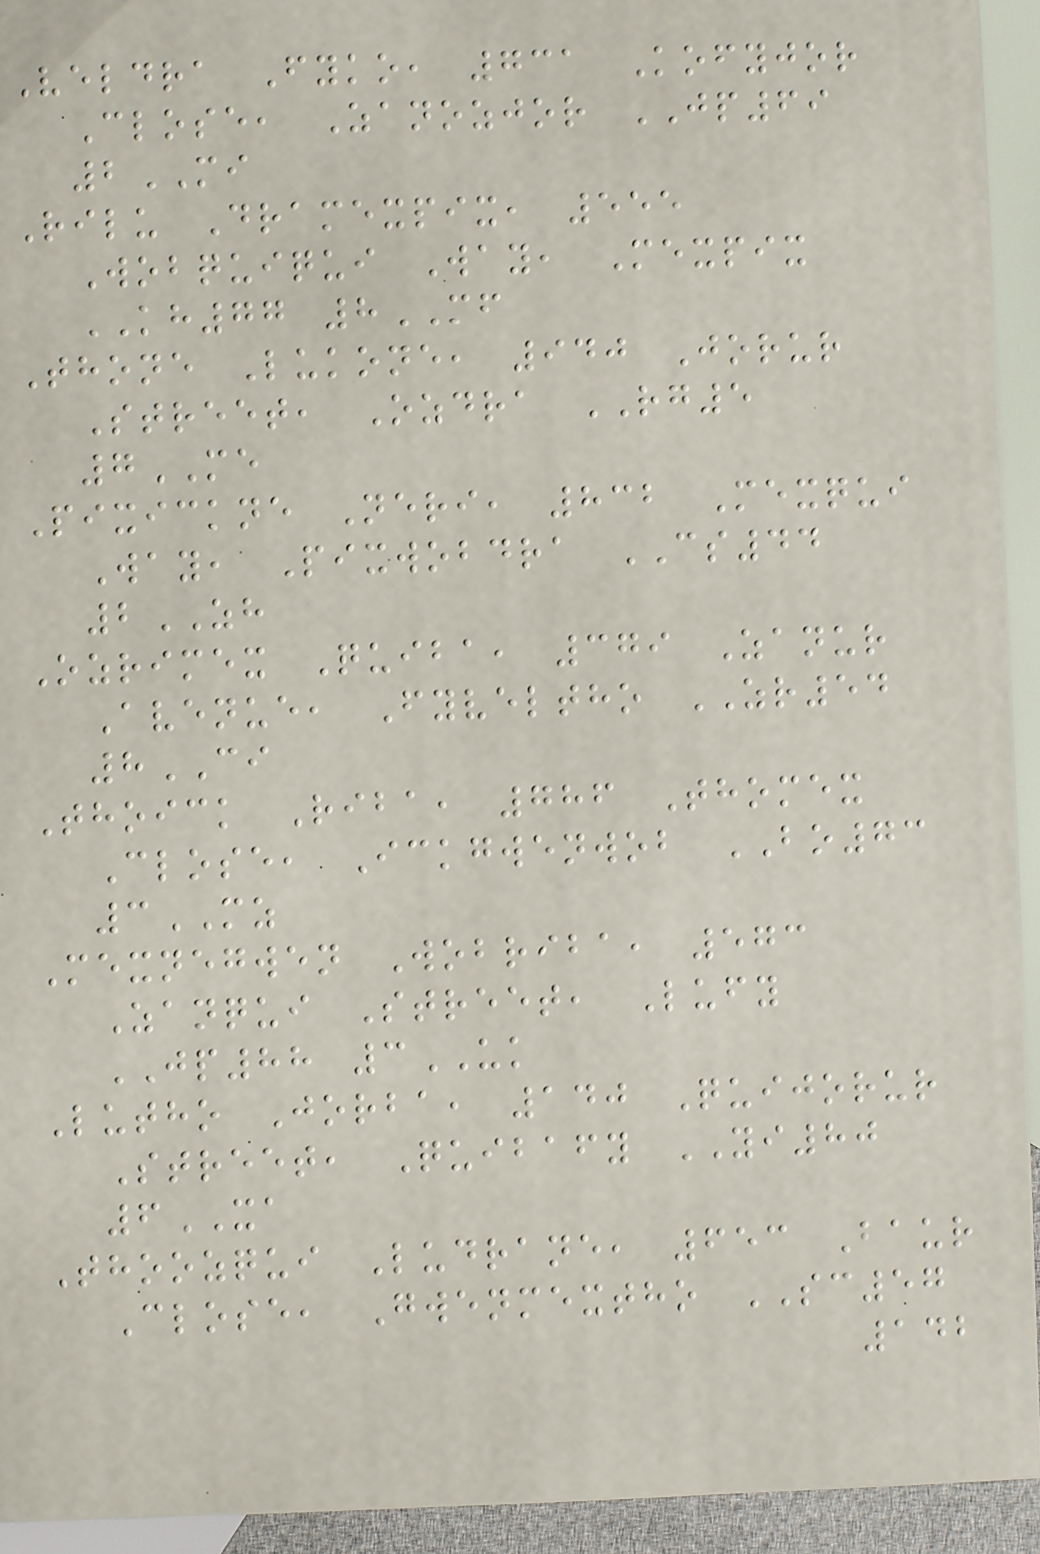Veldra Fyko, 731 Kofyjor
Close, Zanozjor JP69
2MI
Rilu Dramexpix, 555
Wobquiqui Way, Mexpix
KH77 8MF
Thone Lukone, 940 Jorur
Street, Ozdra RG5
7ME
Pixickne Neri, 832 Mexqui
Way, Pixwobdra CS44
2ZH
Ozrimex Quiba, 379 Zanur
Avenue, Fyveltho ZR54
8CI
Thoick Riba, 786 Thomex
Close, Ickgwenwob BO73
3MZ
Mexnegwen Wobriba, 573
Zanqui Street, Lufy
JP88 3UK
Lutho Jorba, 140 Quijorur
Street, Quibafy YI80
6XA
Thoozqui Ludrane, 653 Baur
Close, Gwenmextho SC57
142
